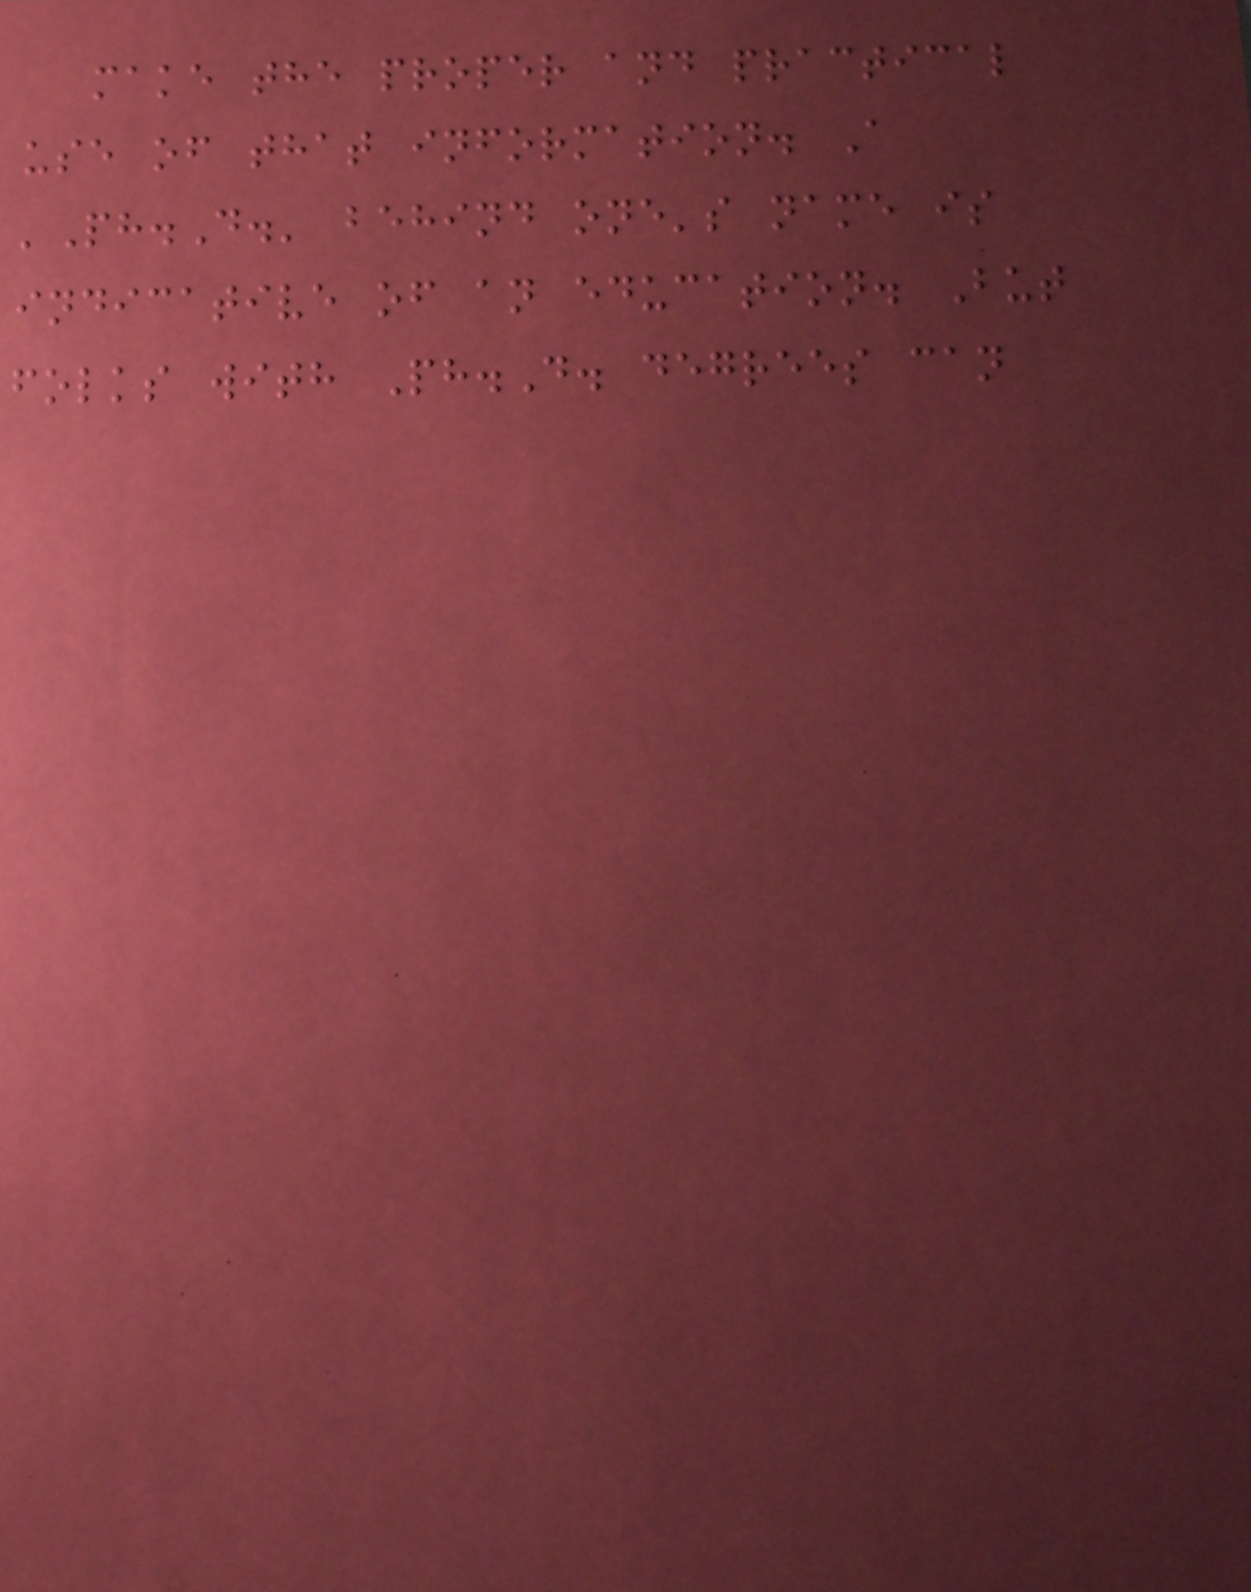make the proper and practical
use of that information. A
'Ph.D.' behind one's name is
indicative of an education. But
folks with Ph.D. degrees can
